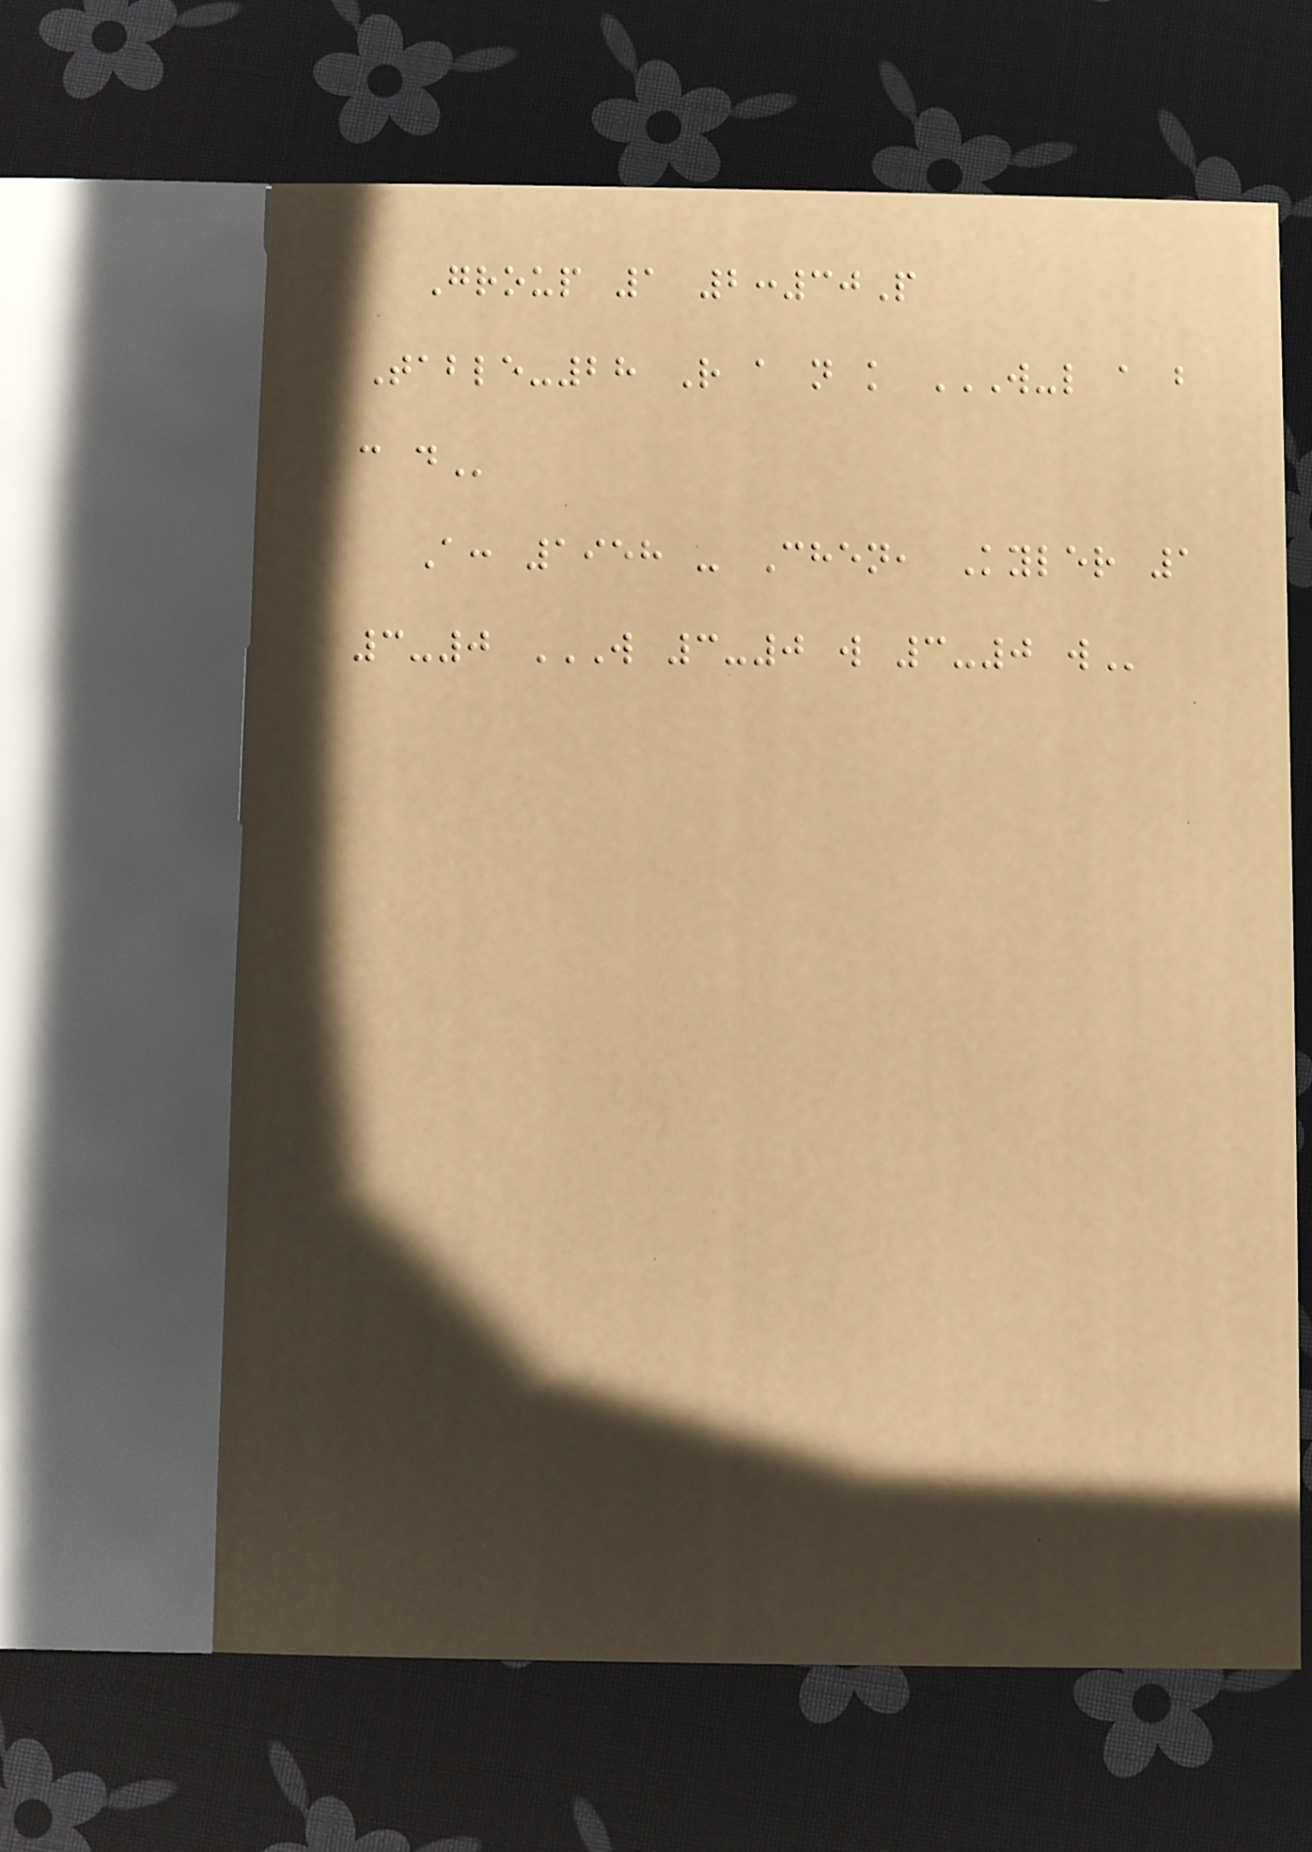Group 1 2:30P
Table-28 R a n k W-L A B
C D
A: 1958 - Chen, Kyler 1
3-0 W 3-0 W 3-0 W
